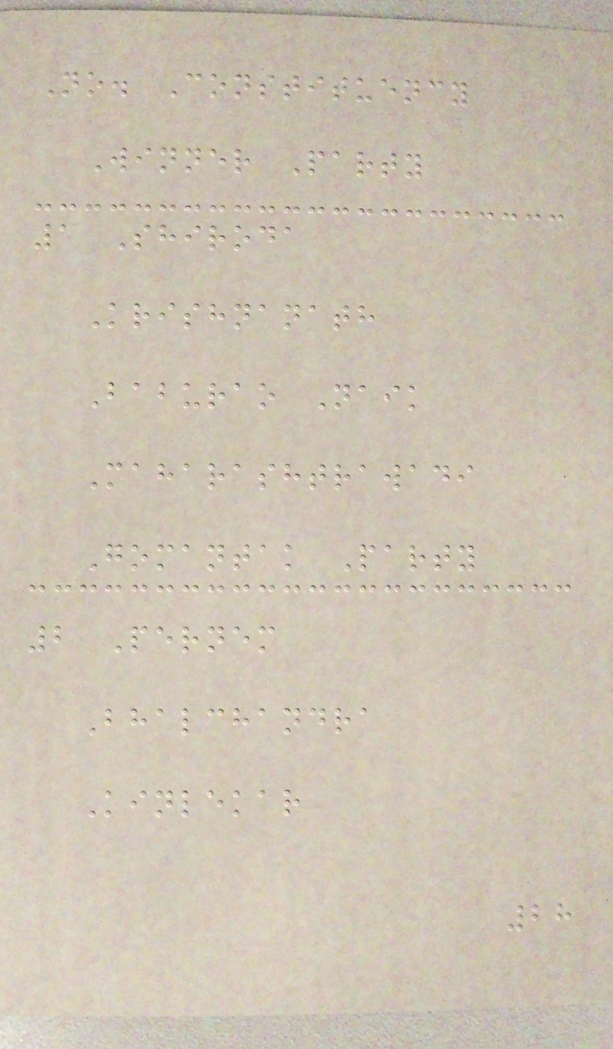No. Constituency
Winner Party
1 Shiroda
Krishnanath
Baburao Naik
Maharashtrawadi
Gomantak Party
2 Pernem
Bhalchandra
Kinlekar
28
